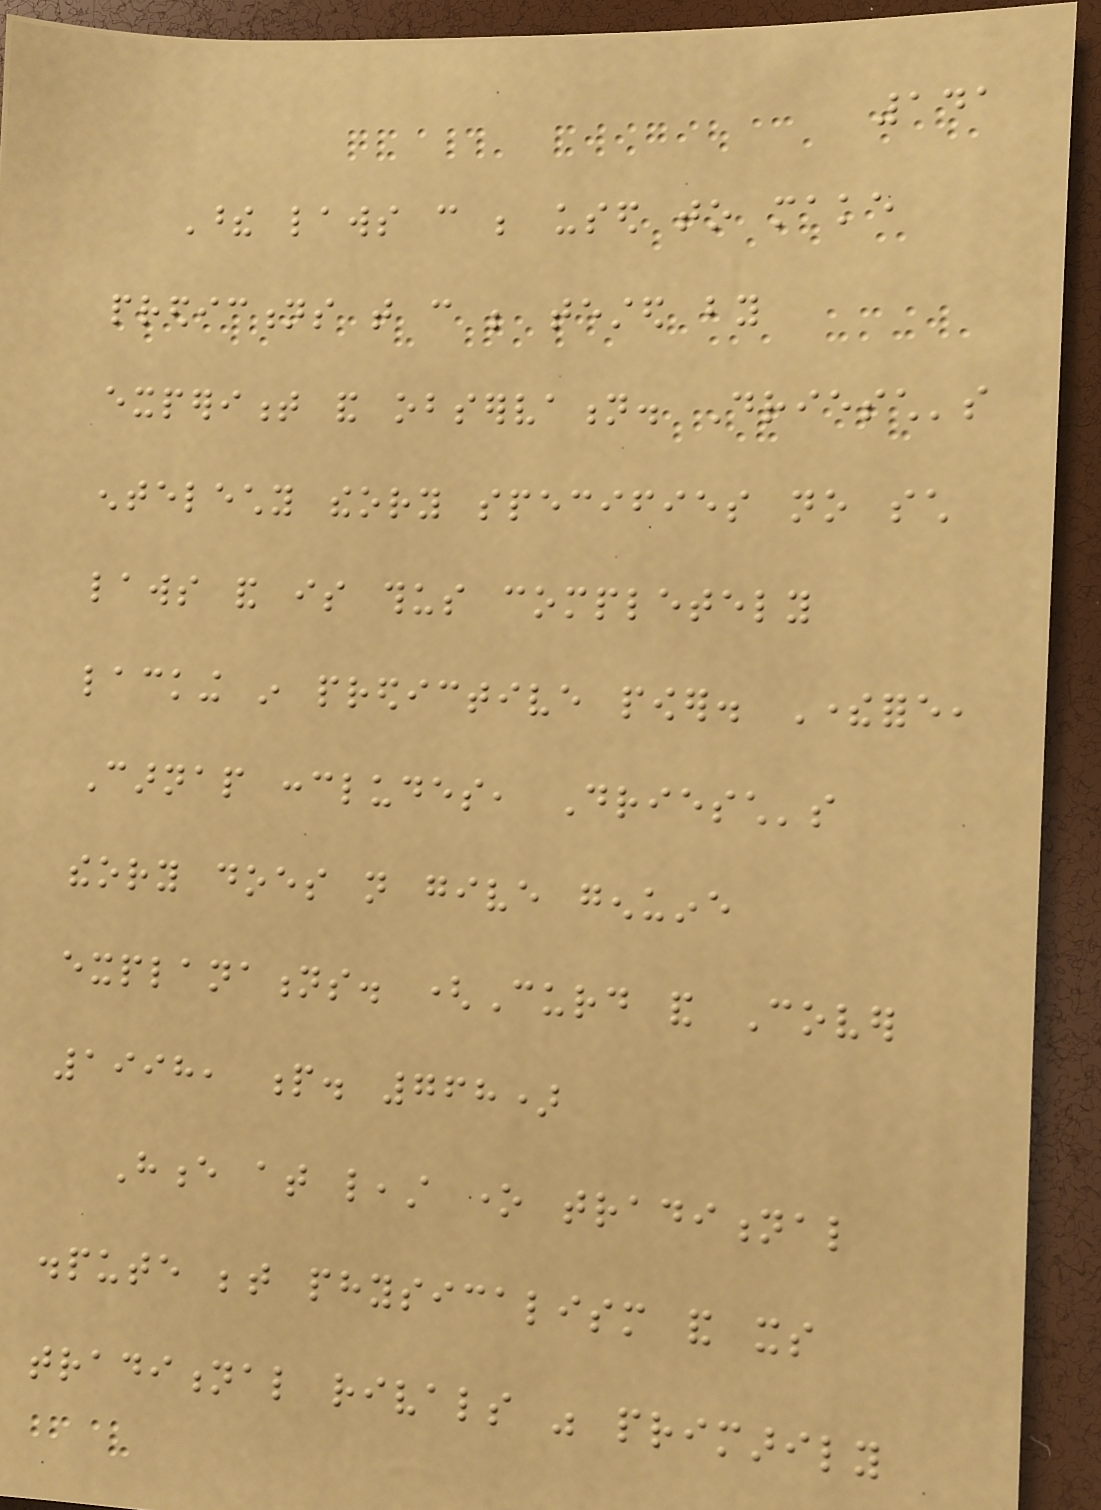141
These laws can be used to make
predictions that can be tested by
experiment and observation. Driesch's
entelechy theory specifies no such
laws and is thus completely
lacking in predictive power. Therefore,
Carnap concludes, Driesch's
theory does not give genuine
explanations. (Curd and Cover
1998, p. 768)
Hence at least one traditional
dispute between physicalism and its
traditional rivals was primarily
